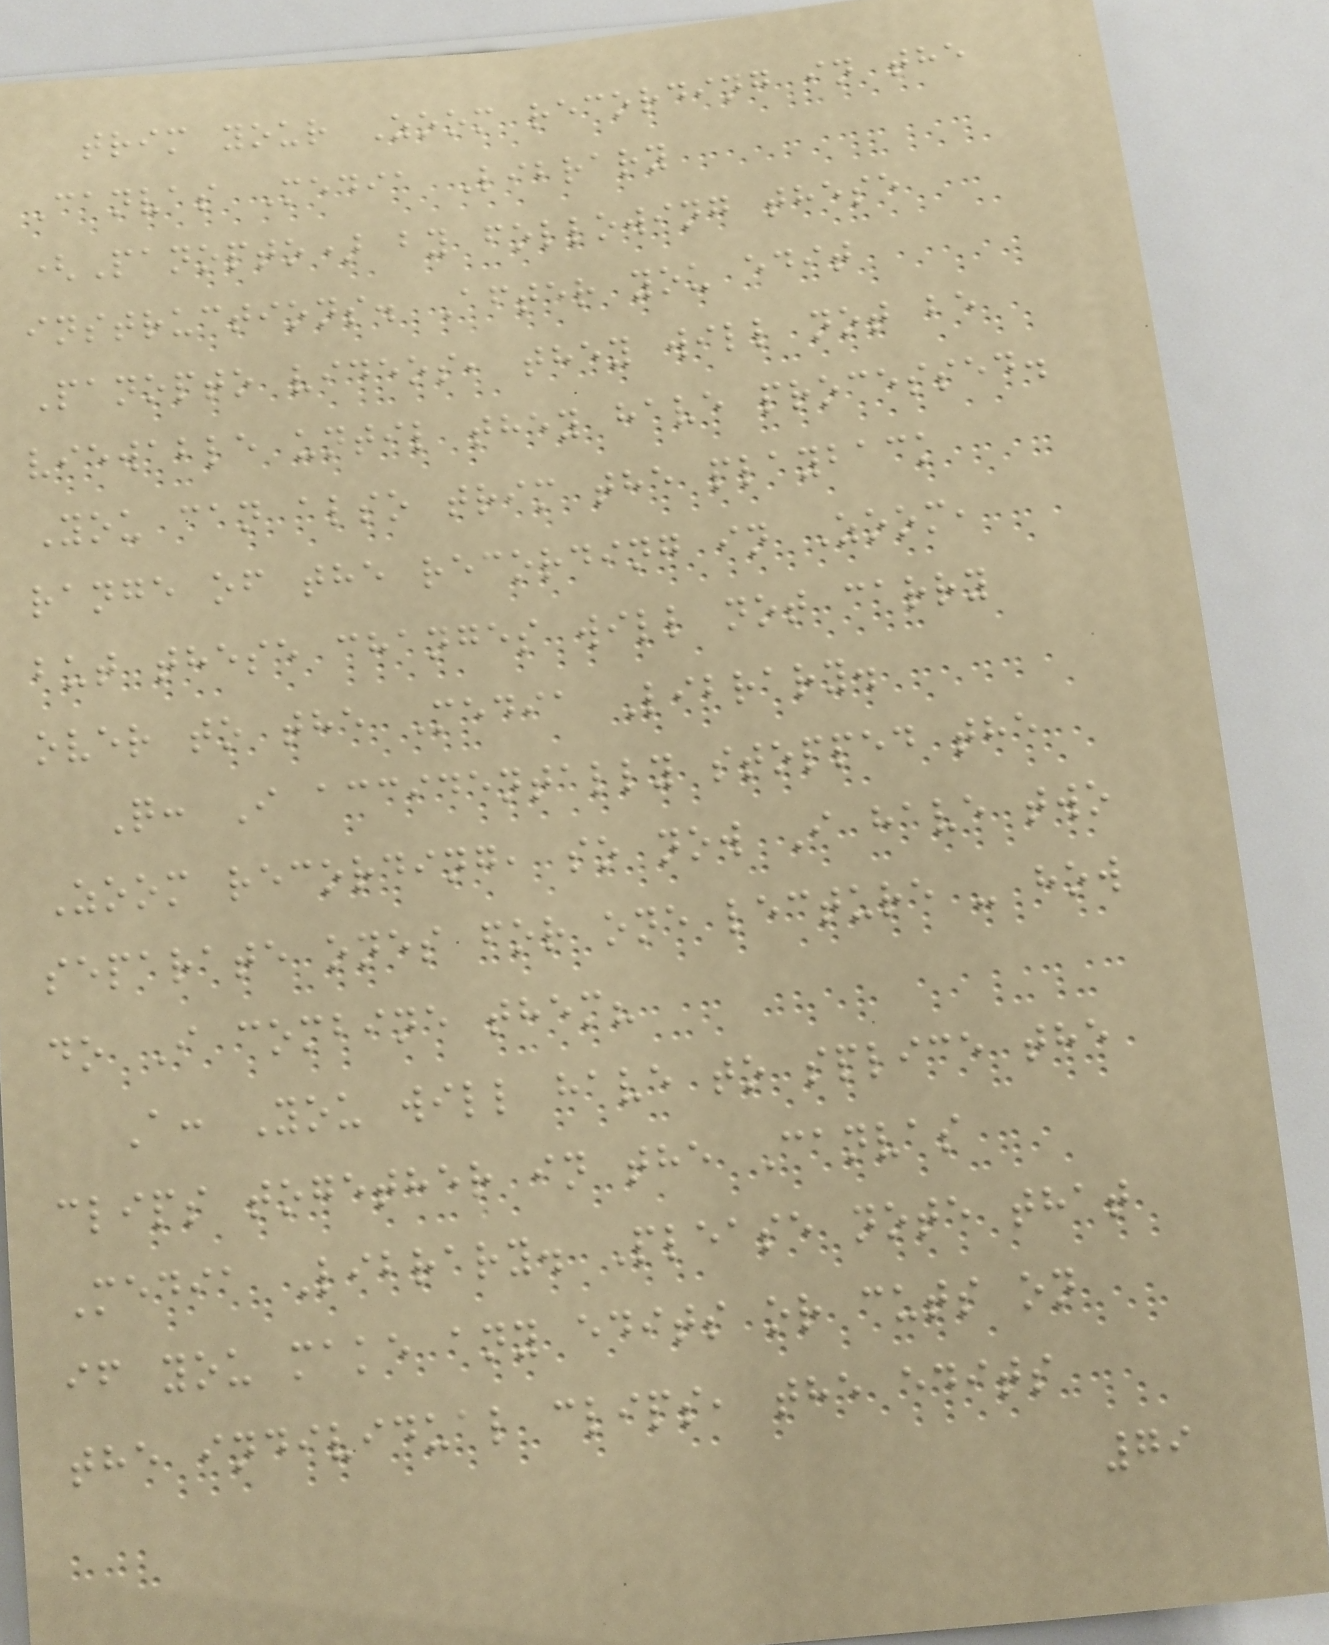trim your Zoom recording in the
Canvas Media Library
(Panopto) by following these
instructions. After you edit
Panopto videos, they will not be
viewable until they have processed.
You can also trim the playback
range of the recording in Zoom,
but these changes will not carry
over to the Media Library.
Q: I accidentally stopped the
Zoom recording, so now I have two
separate ones for one lecture - how
do I combine them?
A: You will have to splice the
clips together in the Canvas
Media Library. Please note that
if you make any edits or cuts on
the individual clips, the edits
79
